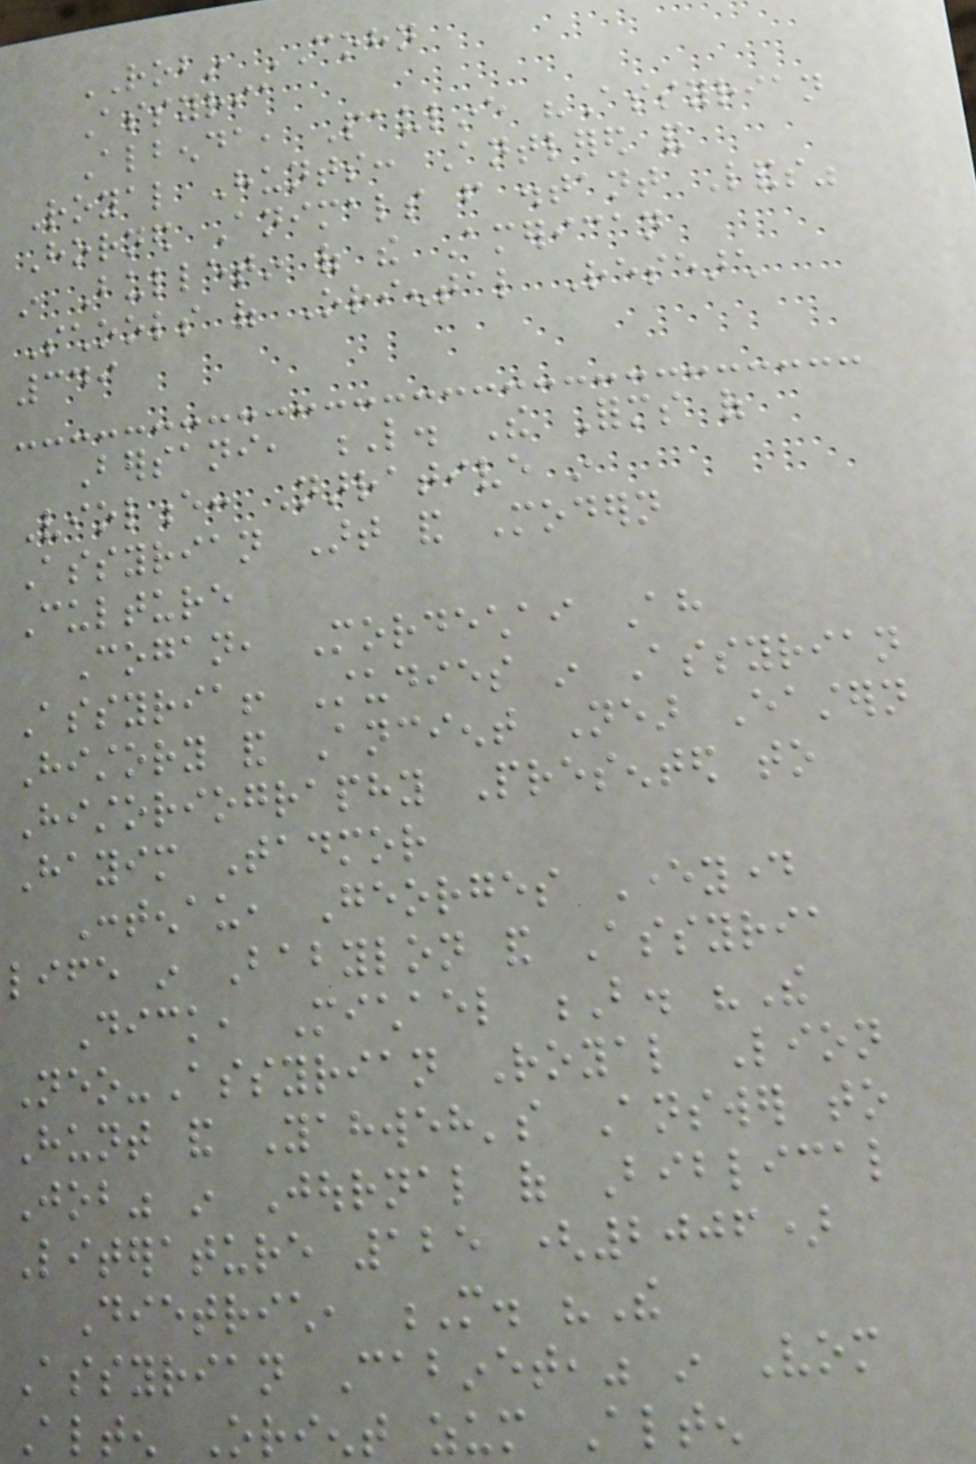ROBIN COHN
Assyria
Albenda, Pauline "Assyrian
Royal Hunts: Antlered and
Horned Animals from distant Lands"
in Bulletin of the American
Schools of Oriental Research
349
Bersani, L. The Forms of
Violence: Narrative in
Assyrian Art and Modern
Culture
Cogan, Mordechai Ah
Assyria! Studies in Assyrian
History and Ancient Near Eastern
Historiography Presented to
Hayim Tadmor
Contenau, Georges Everyday
life in Babylon and Assyria
Dick, Michael B. "The
Neo-Assyrian Royal Lion
Hunt and Yahweh's Answer to
Job" in Journal of Biblical
Literature 125 (2006)
Dietrich, M. "The
Assyrian Cabinet," in Vom
Alten Orient zum Alten
